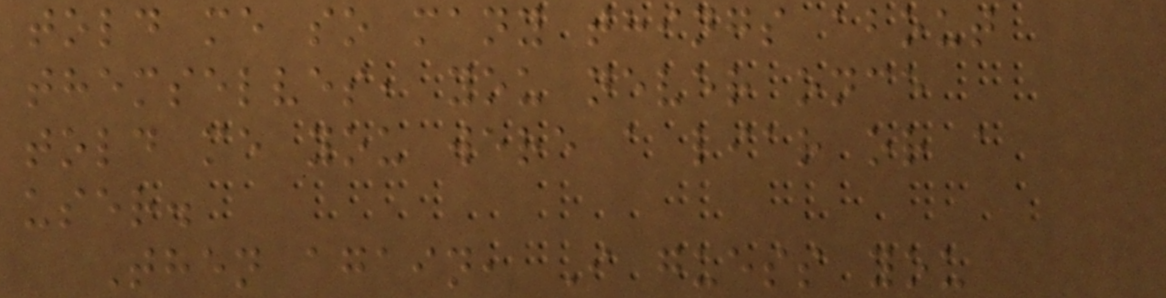told me so many things about
themselves, you never once
told me you were a liar or a
user.
Then again, I guess you
